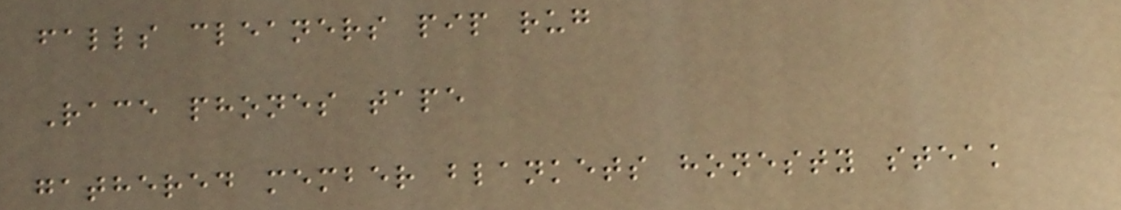falls cleaners pip rug
Race phones tape
gathered member blankets honesty steak
